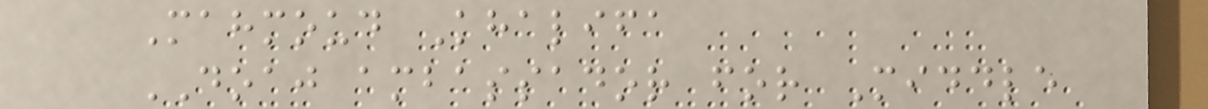Mahmoud Khalifa
DOAJ ambassador for Middle
